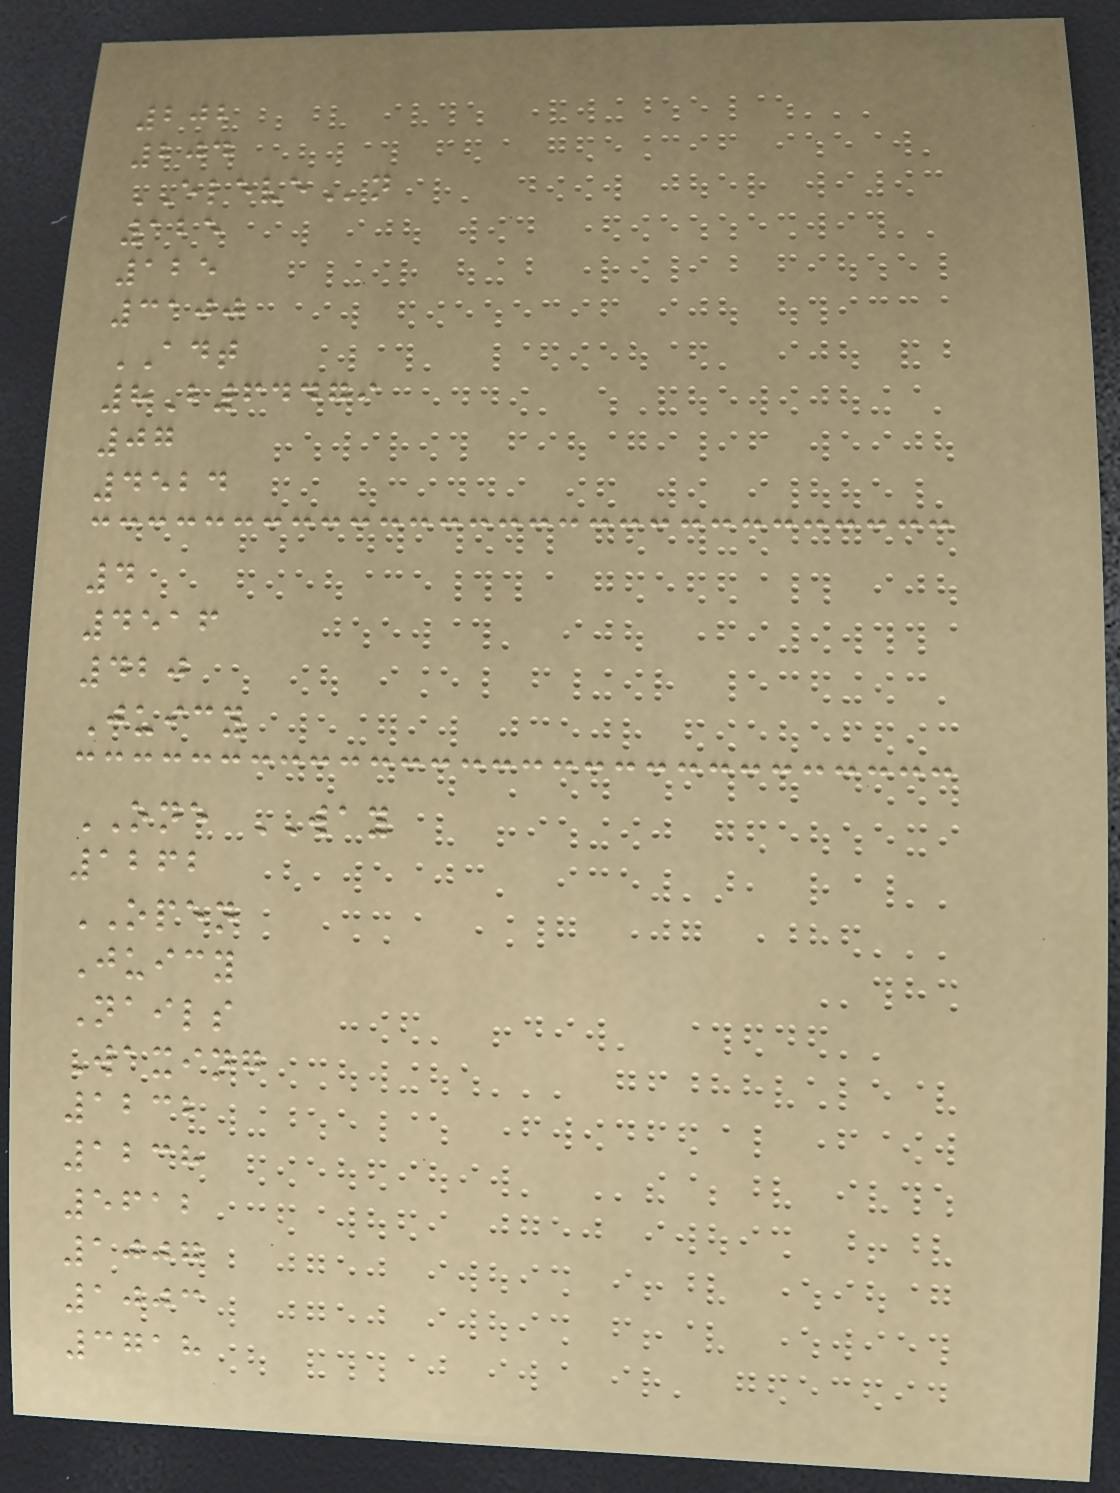202
204
ELEVEn
125
125
3100
ADT
8B64479
07
4524
4
4516
420
Juicy
ONE WAY
1262
OPEN
Juicy
Nails
Waxing
1232
1238
5612
1007
1003
3718
